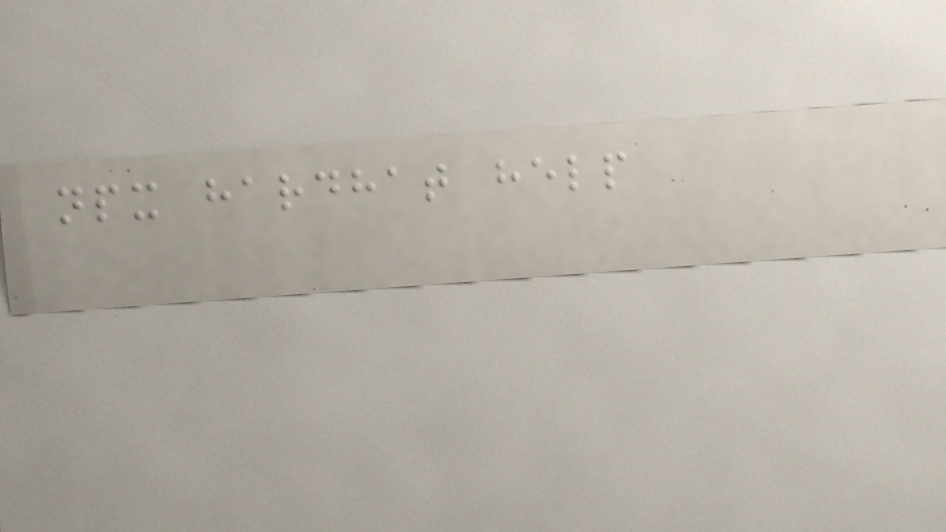npx hardhat help
